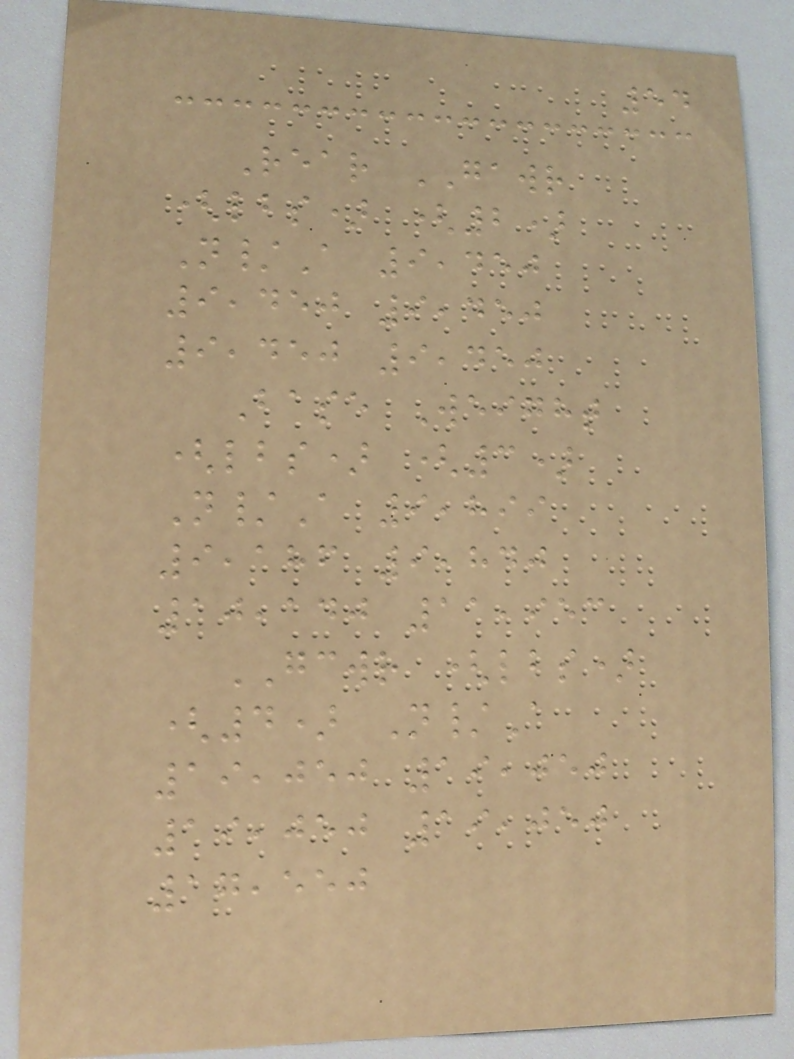54
Rear GAWR
(lbs) (2)
N/A 9,450
9,450 9,450
9,450 9,450
Base Weight
(lbs) (3)
N/A 9,899
9,186 9,840
10,140 11,953
GCWR (lbs)
(4) N/A
19,050 19,050
19,050 19,050
17,550
